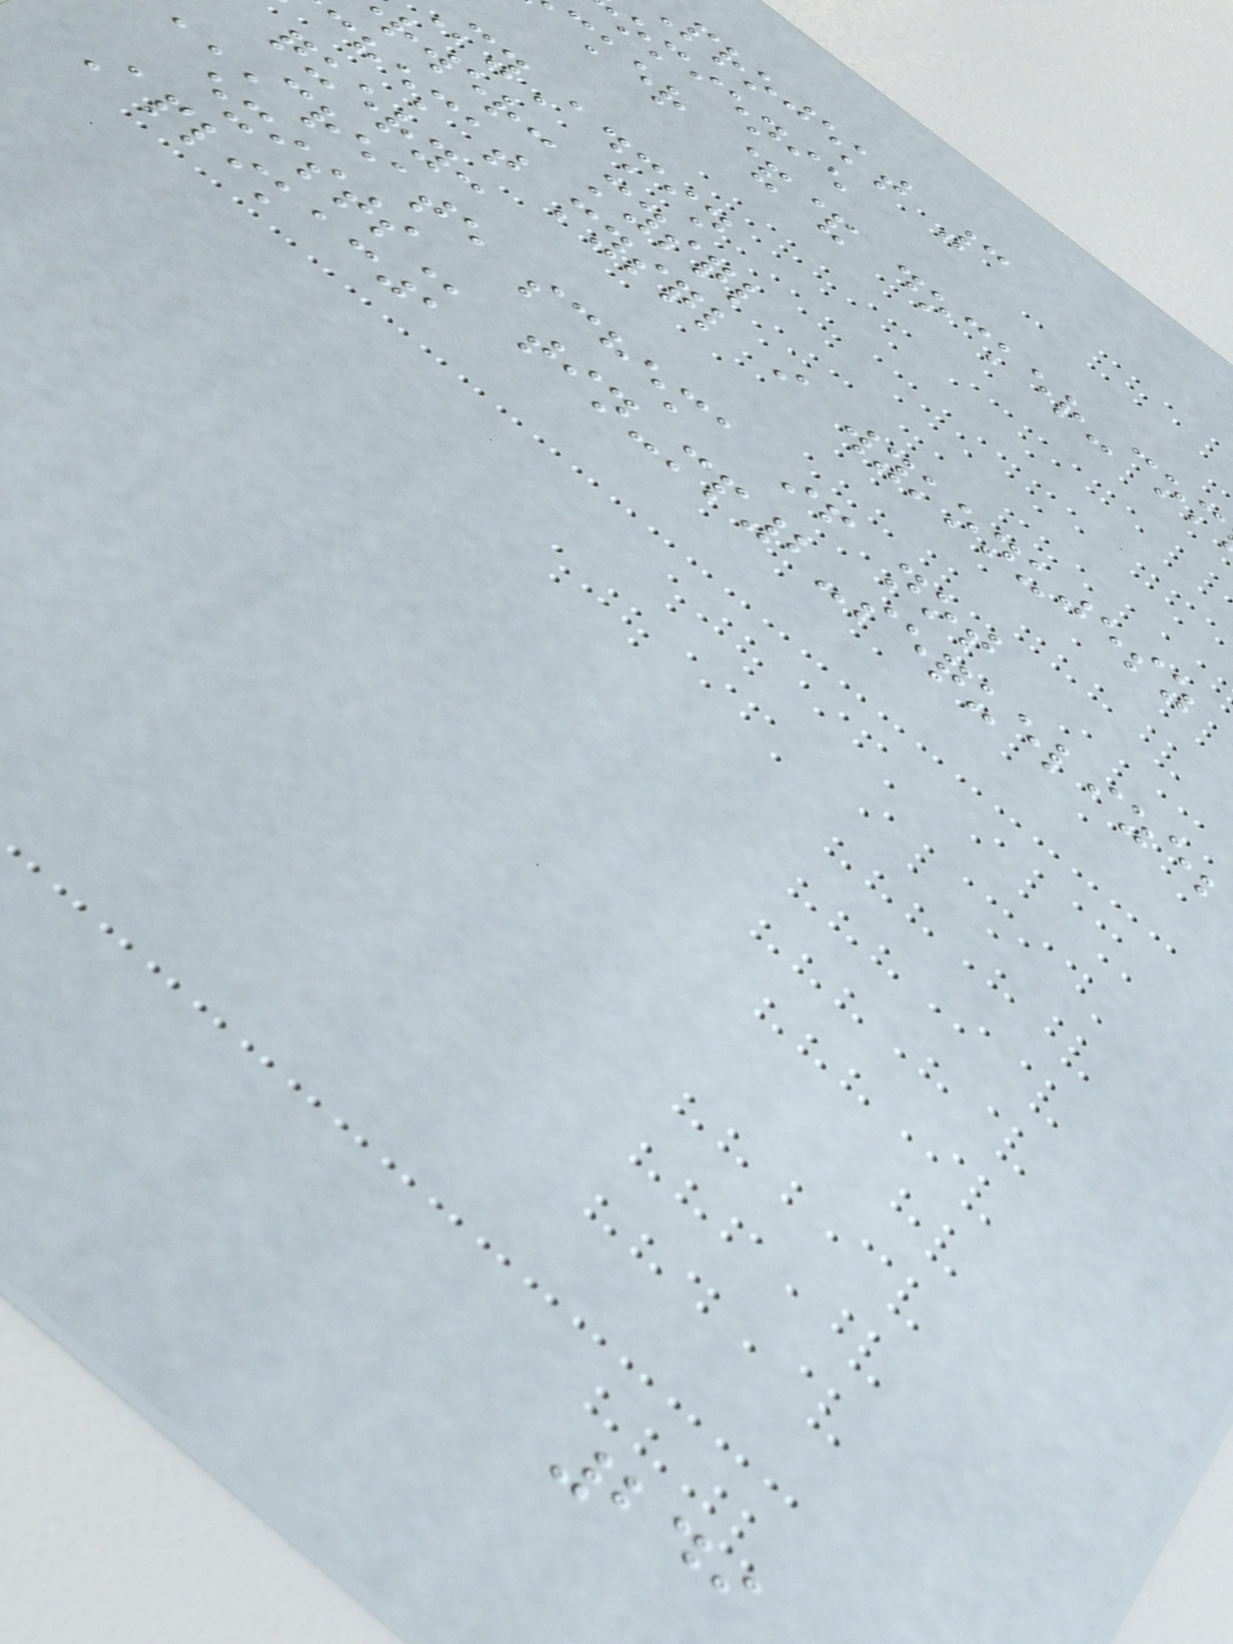projekt 3
omienie
cker && docker-com
yAdmin
rwer: mysql
chemat mysql i wykonujesz
query:
CREATE schema if not
tin-mp2-sequelize
Aplikacja
249
